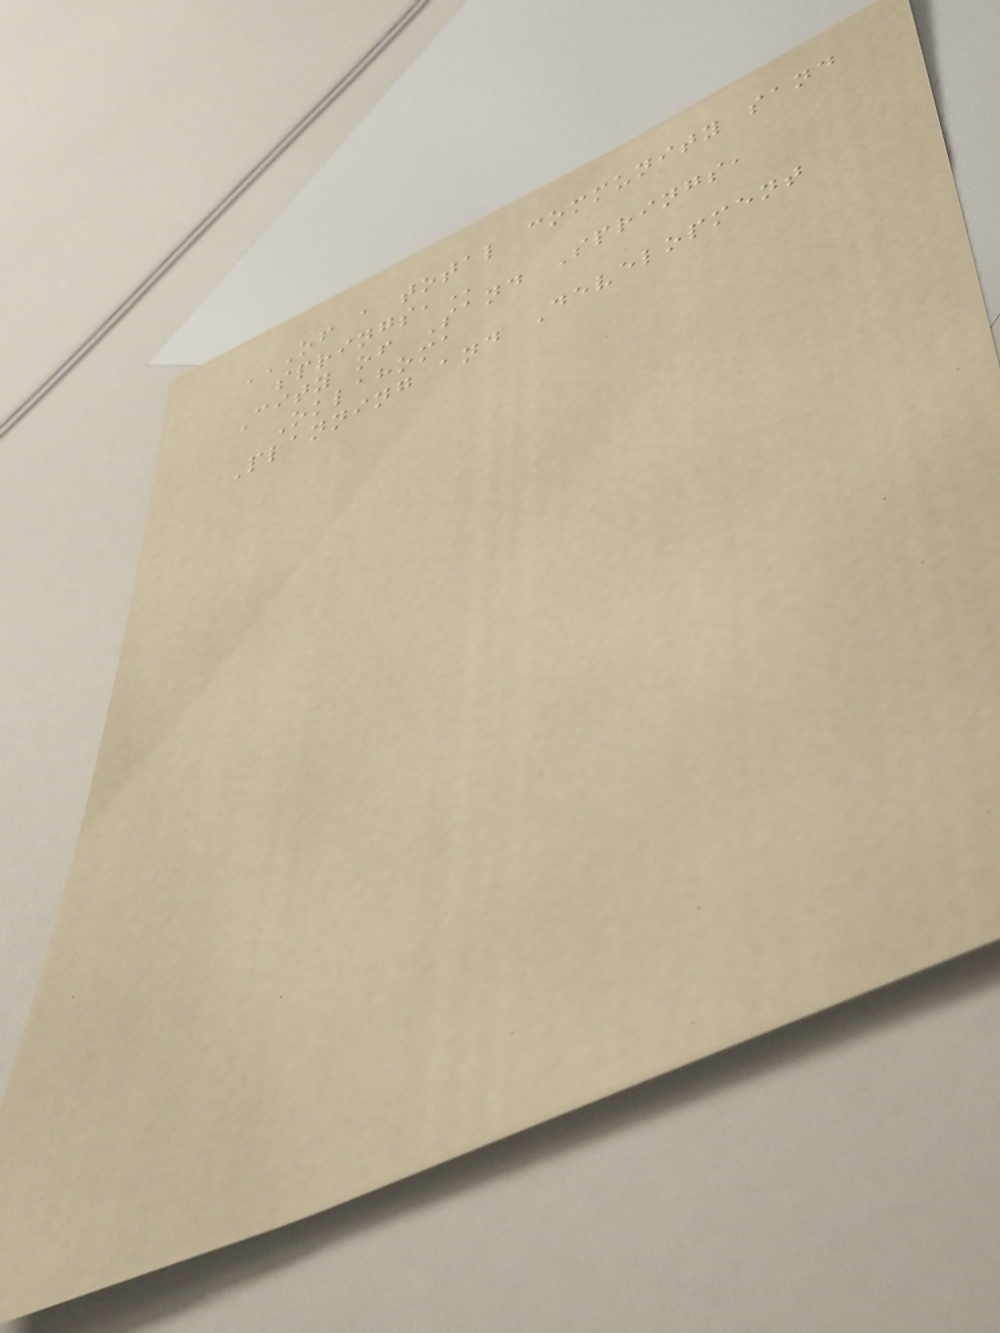OF A TOTAL COMMUNITY SAND
SPRINGS,
City of Sand Springs,
Oklahoma
Planning and Development
